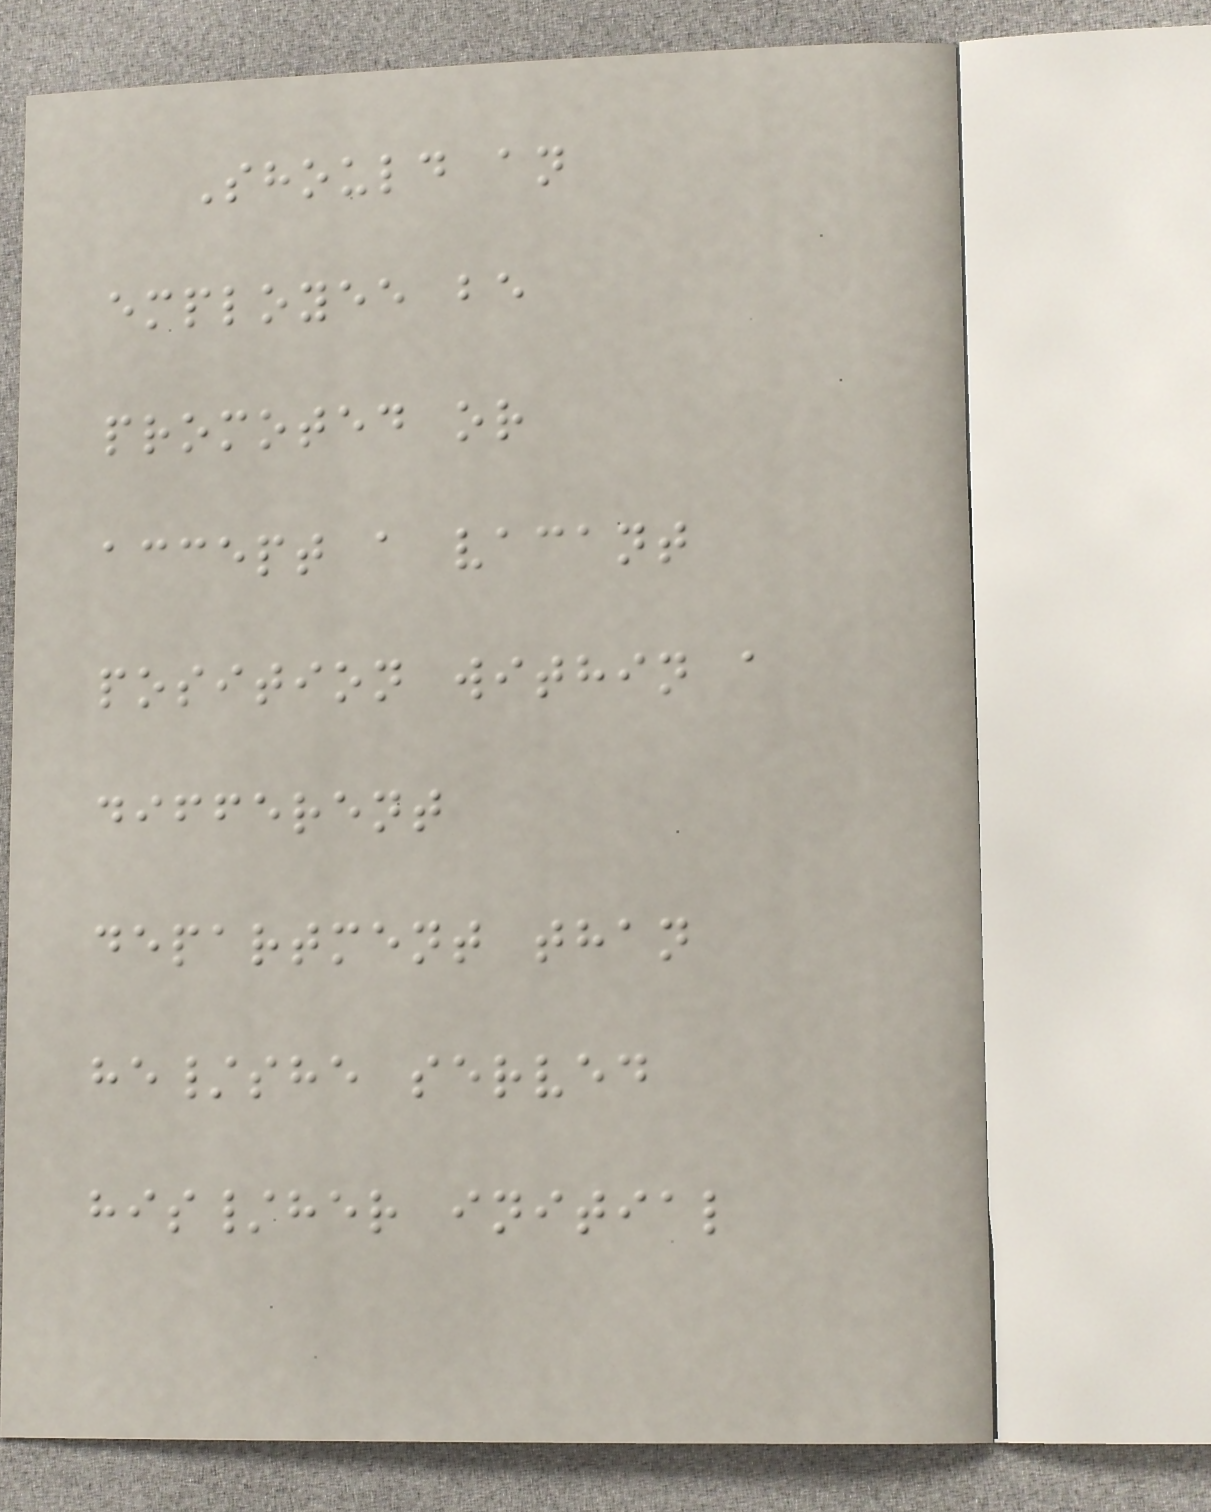Should an
employee be
promoted or
accept a vacant
position within a
different
department than
he/she served
his/her initial
